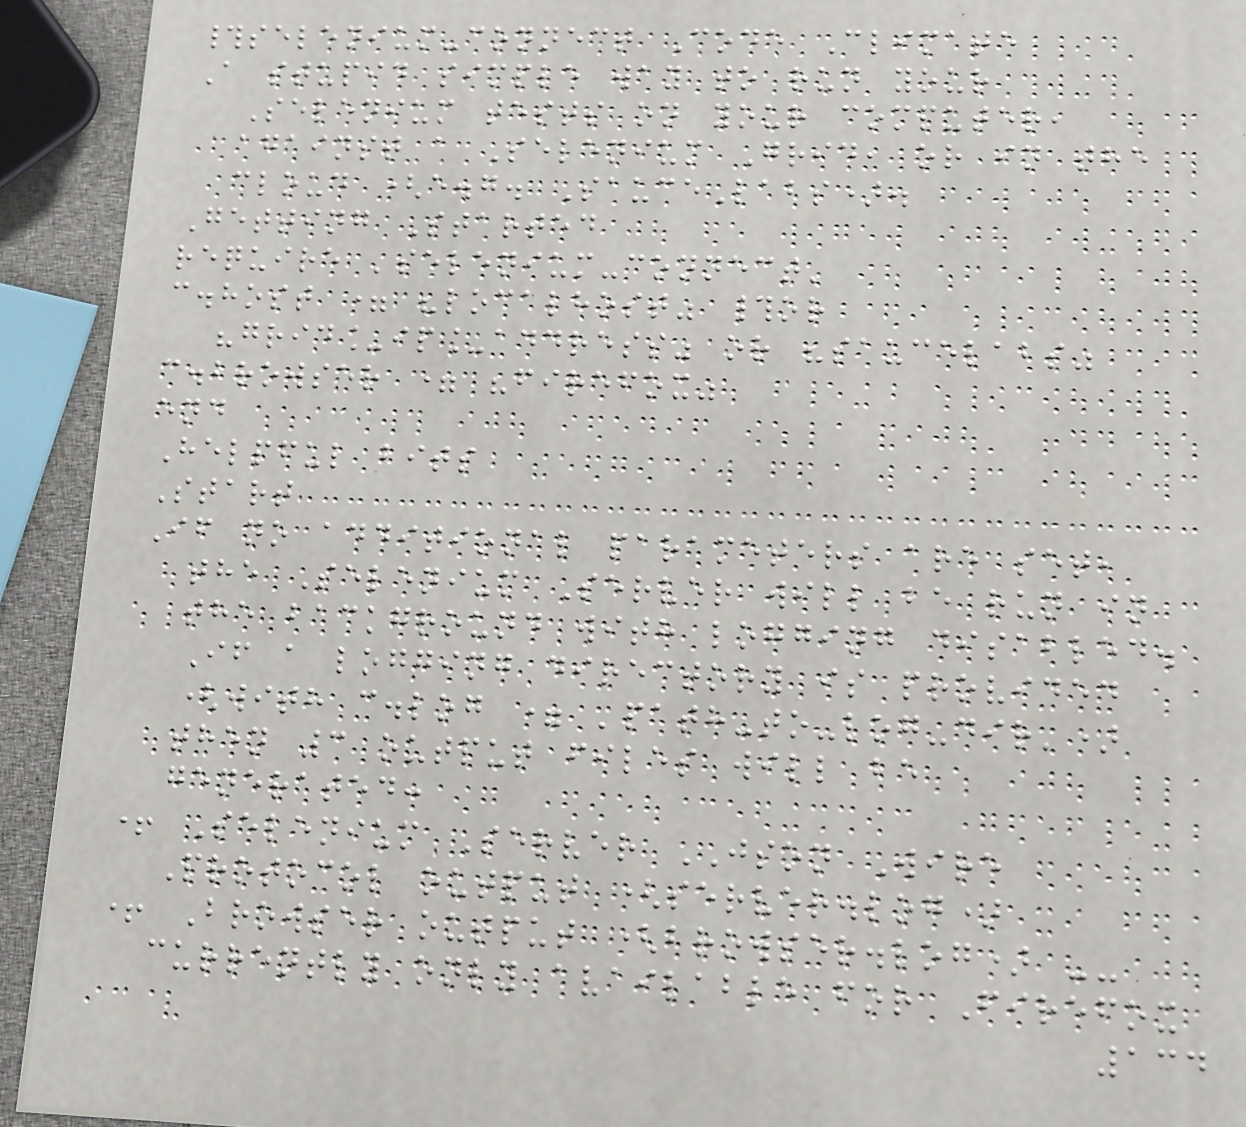#selenium-connect Code Climate
A stupid simple way to run your
Selenium tests on your computer,
against a Selenium Grid, or in the
cloud (e.g. SauceLabs).
Getting Started
require 'selenium-connect'
c.host = "localhost" #or
"grid_ip_address" or "saucelabs"
c.browser = "firefox"
end
Helpful bits
Start
If no additional parameters are set,
the Selenium Server will be run in
the background with logging disabled.
If a logging directory is provided
(with c.log = 'path-to-log-dir')
then 3 output files will be
generated:
+ Selenium Server JSON Wire
Protocol output (server.log)
+ Browser output (browser.log) --
currently only available for Firefox
134
